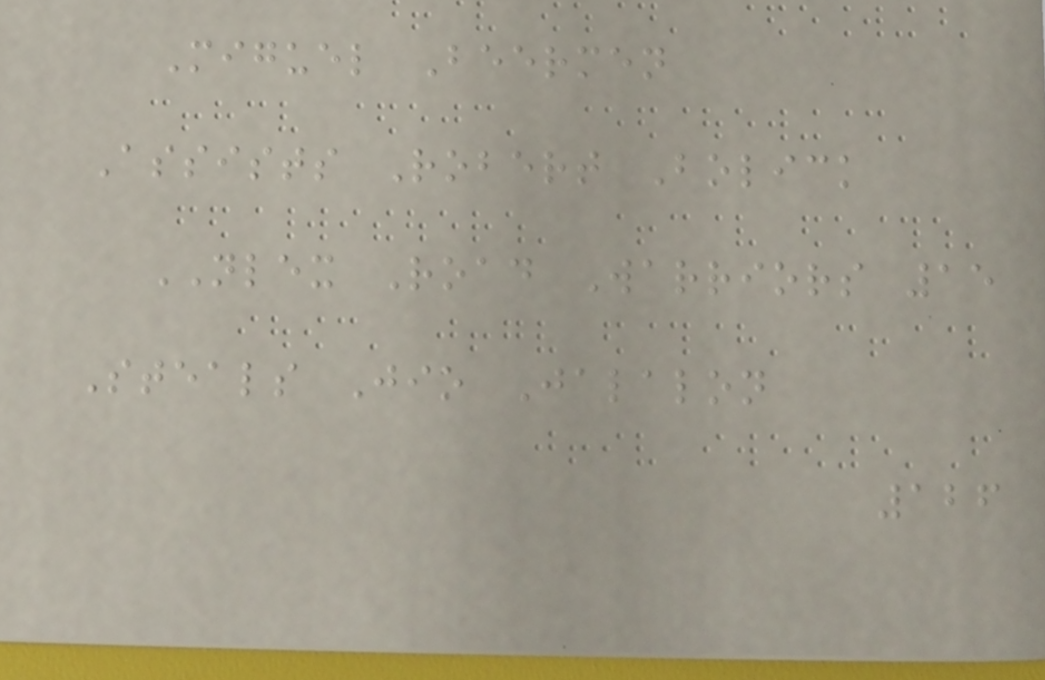Miguel Beermen
Assists Robert Bolick
NLEX Road Warriors 15
Steals Jio Jalalon
126
